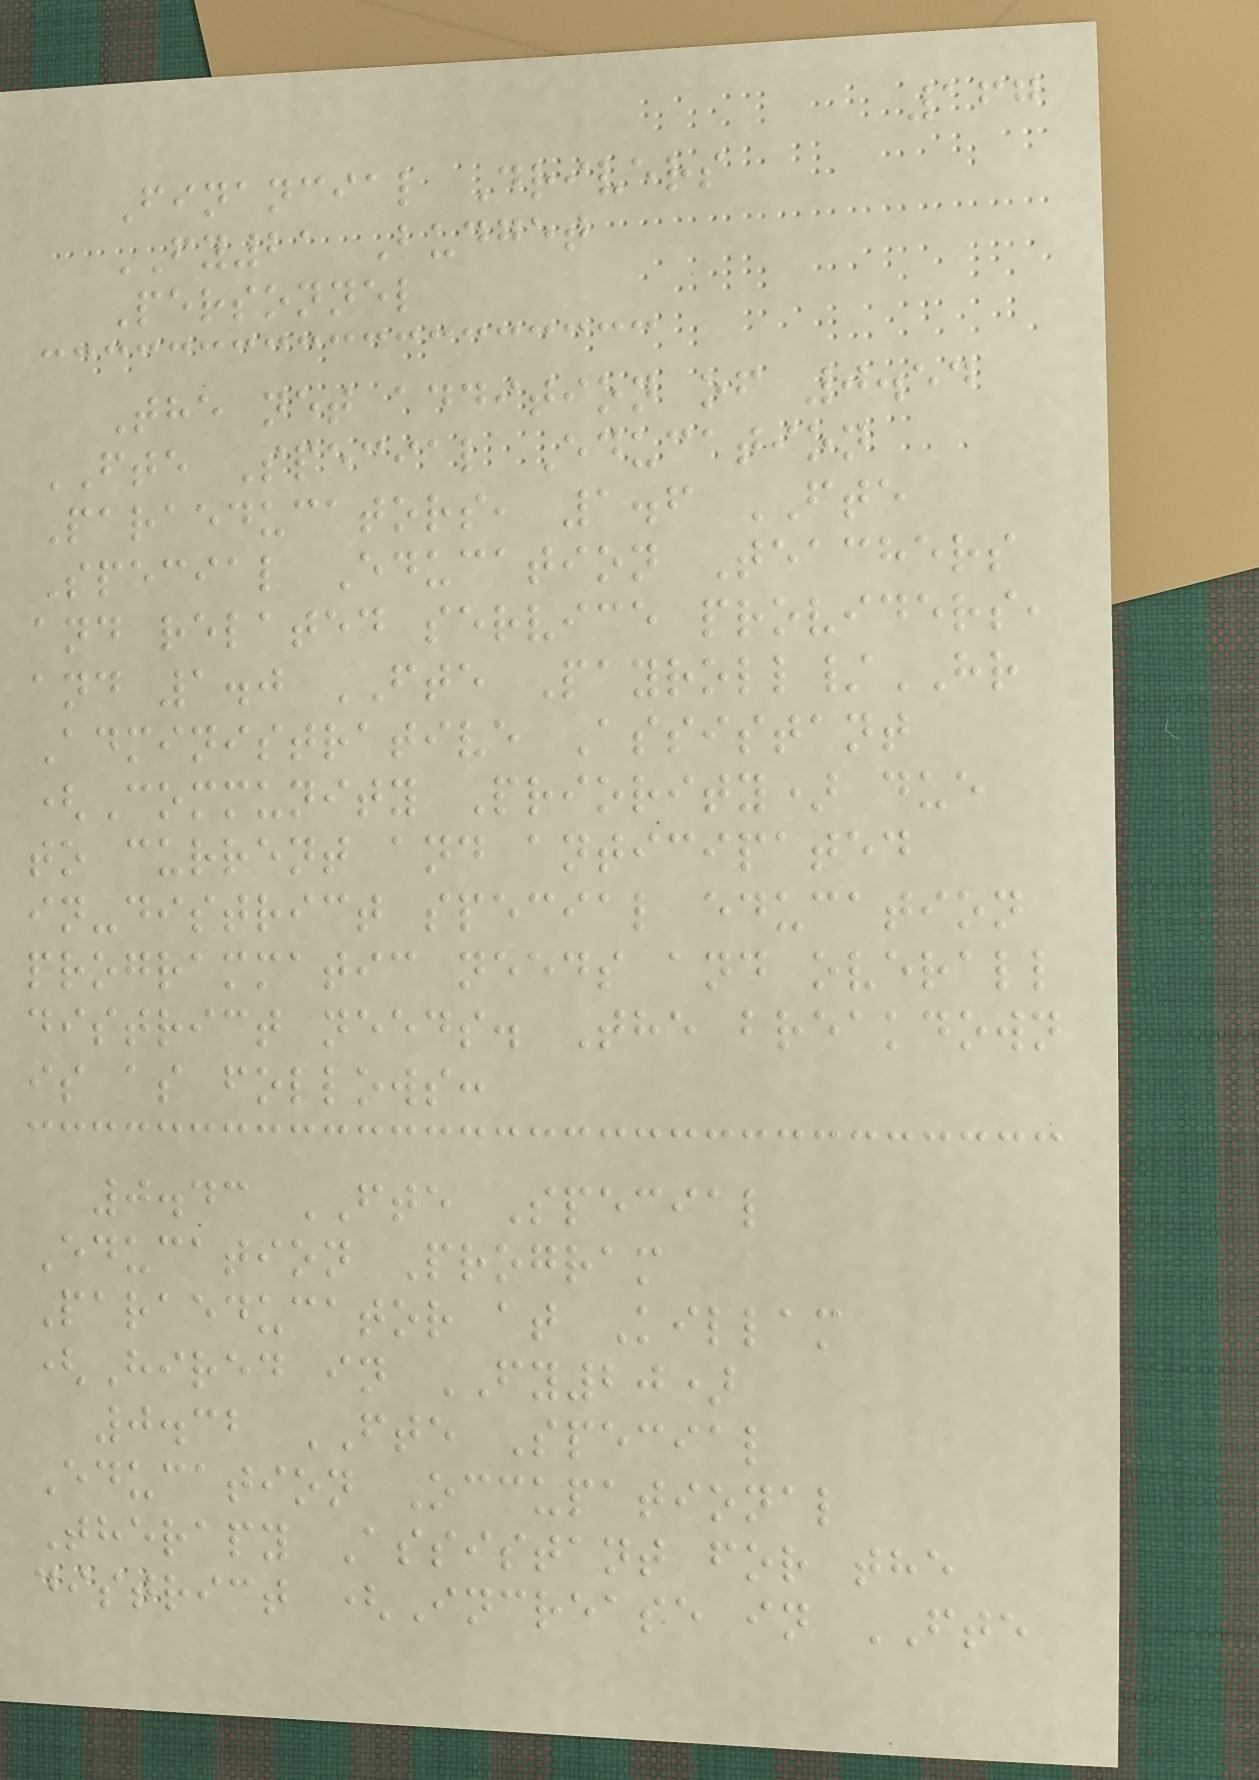167
Financial Drivers
FY21 Budget
Personnel
The net addition of 0.54
FTE Special Education
Paraeducators, 1.6 FTE
Special Education Teachers
and related service providers,
and 1.0 FTE Payroll/HR
Administrative Assistant
(Community Priority) due
to current and anticipated
in-district special education
programmatic needs and overall
district needs. The breakdown
is as follows:
0.43 FTE Special
Education Program
Paraeducator at Killam
(Hired in FY20)
0.32 FTE Special
Education Occupational
Therapy Assistant for the
district (Increase in FTE
